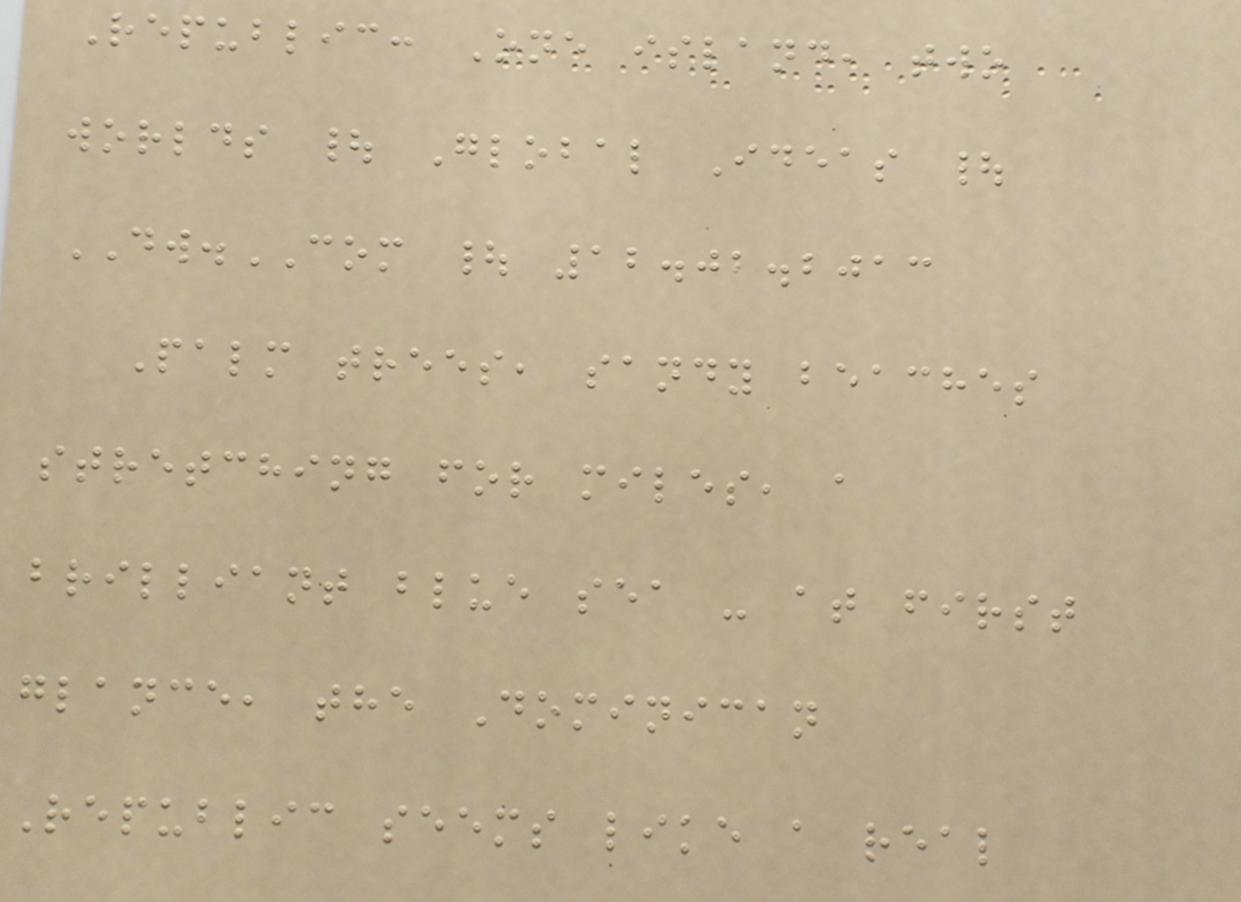Republic: One island, two
worlds | Global Ideas |
DW.COM | 12.02.2013
Palm trees, sandy beaches
stretching for miles, a
brilliant blue sea - at first
glance, the Dominican
Republic seems like a real
